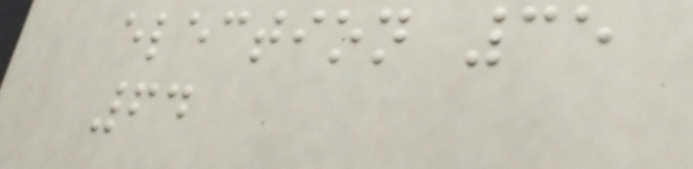election 35
64
